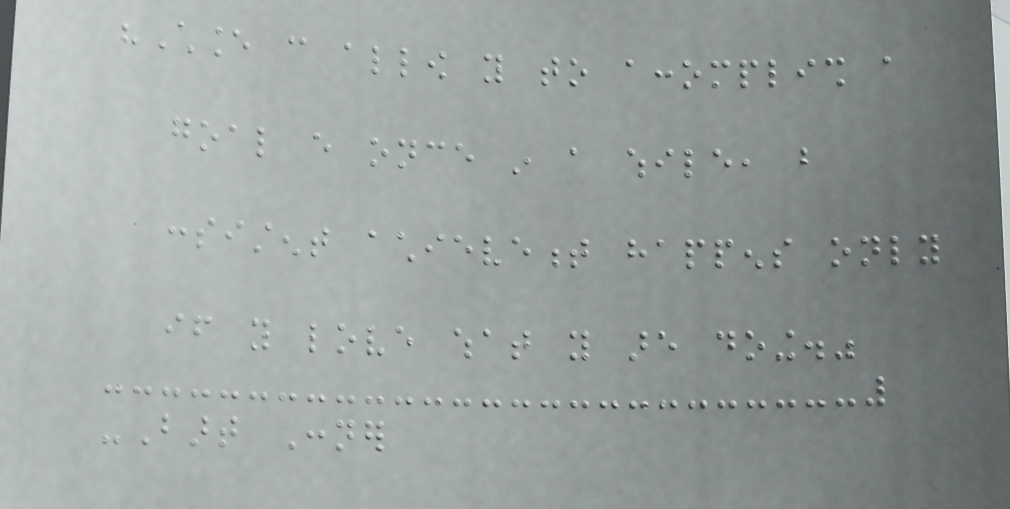"Chance can allow you to accomplish a
goal every once in a while, but
consistent achievement happens only
if you love what you are doing."
-Bart Conner
